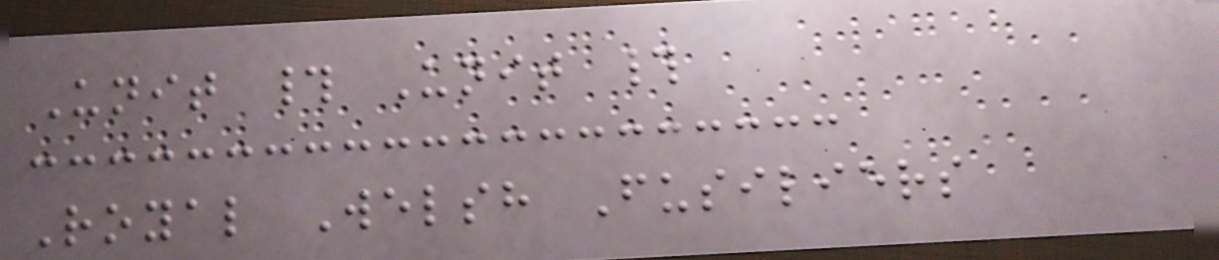Unit # Unit #
Royal Welsh Fusiliers
